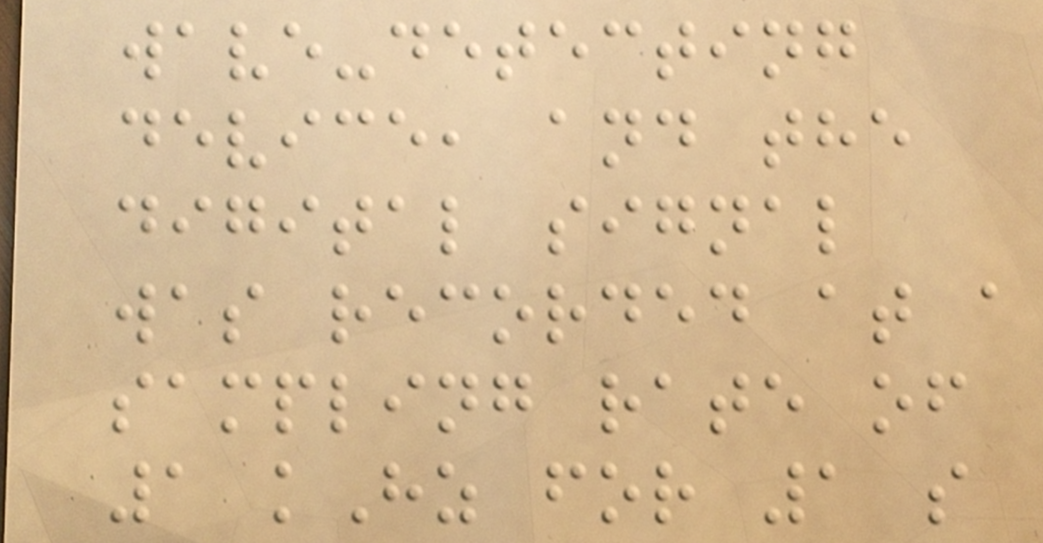wave-detecting
device, and the
digital signal
was recorded at a
sampling rate of
1 kHz for 1 s
